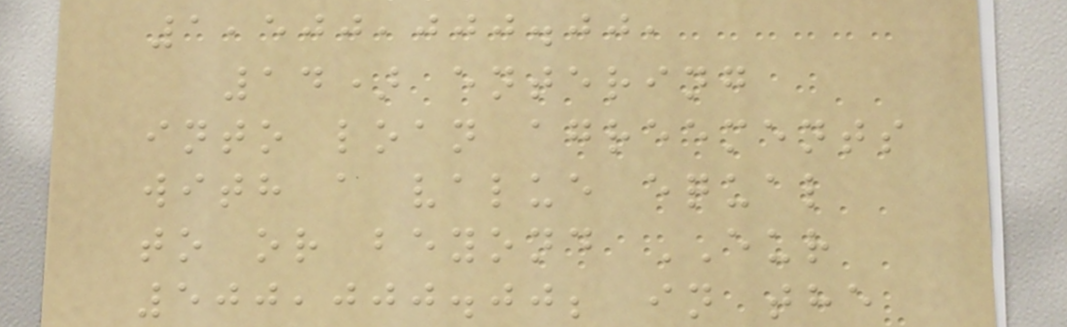1,500,000.00,
14) entering
into loan agreements
with a value equal
to or beyond EUR
500,000.00; in the
